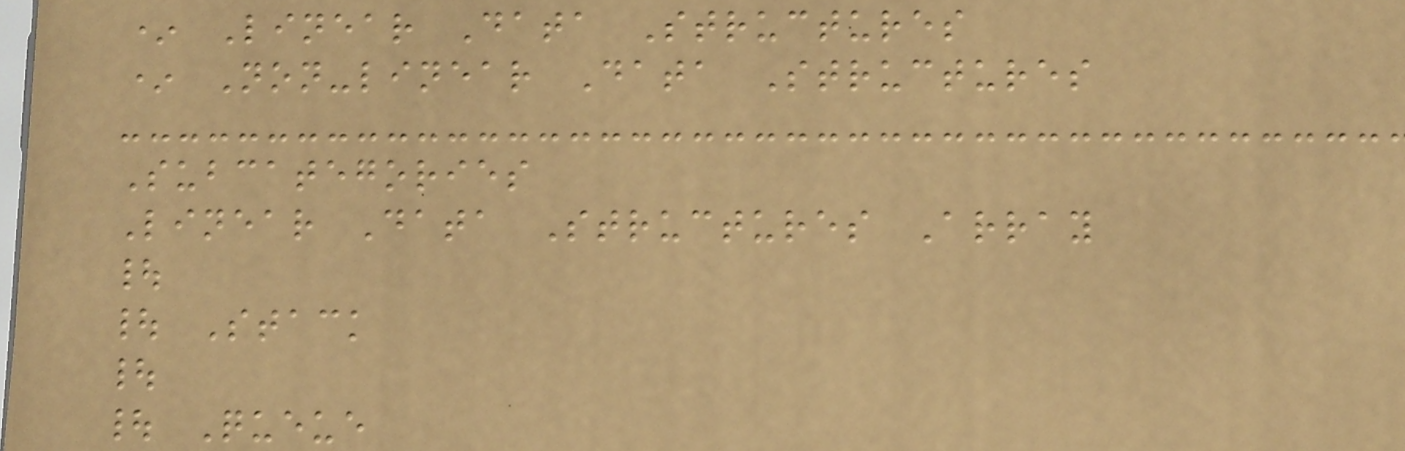* Linear Data Structures
* Non-linear Data Structures
Subcategories
Linear Data Structures Array
|
| Stack
|
| Queue
